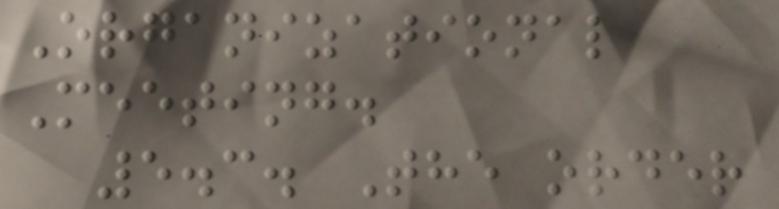Organizational
Meeting.
5.3. The order
